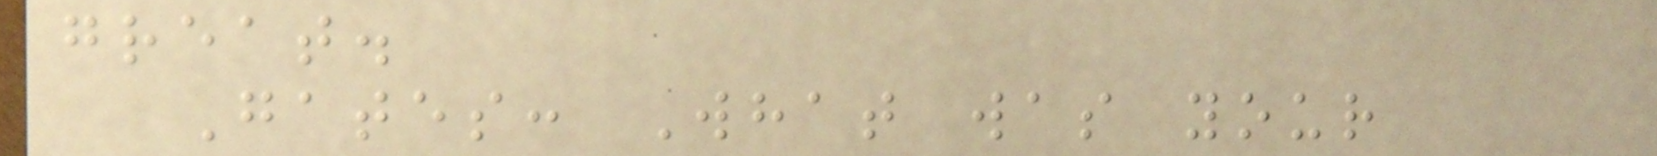great.
Gates: What was your
